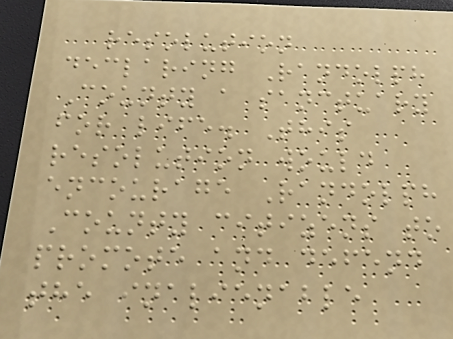resolution
declaring Randolph
County a sanctuary
for life. This
resolution would
encourage Randolph
County citizens to
promote and defend
the inalienable
